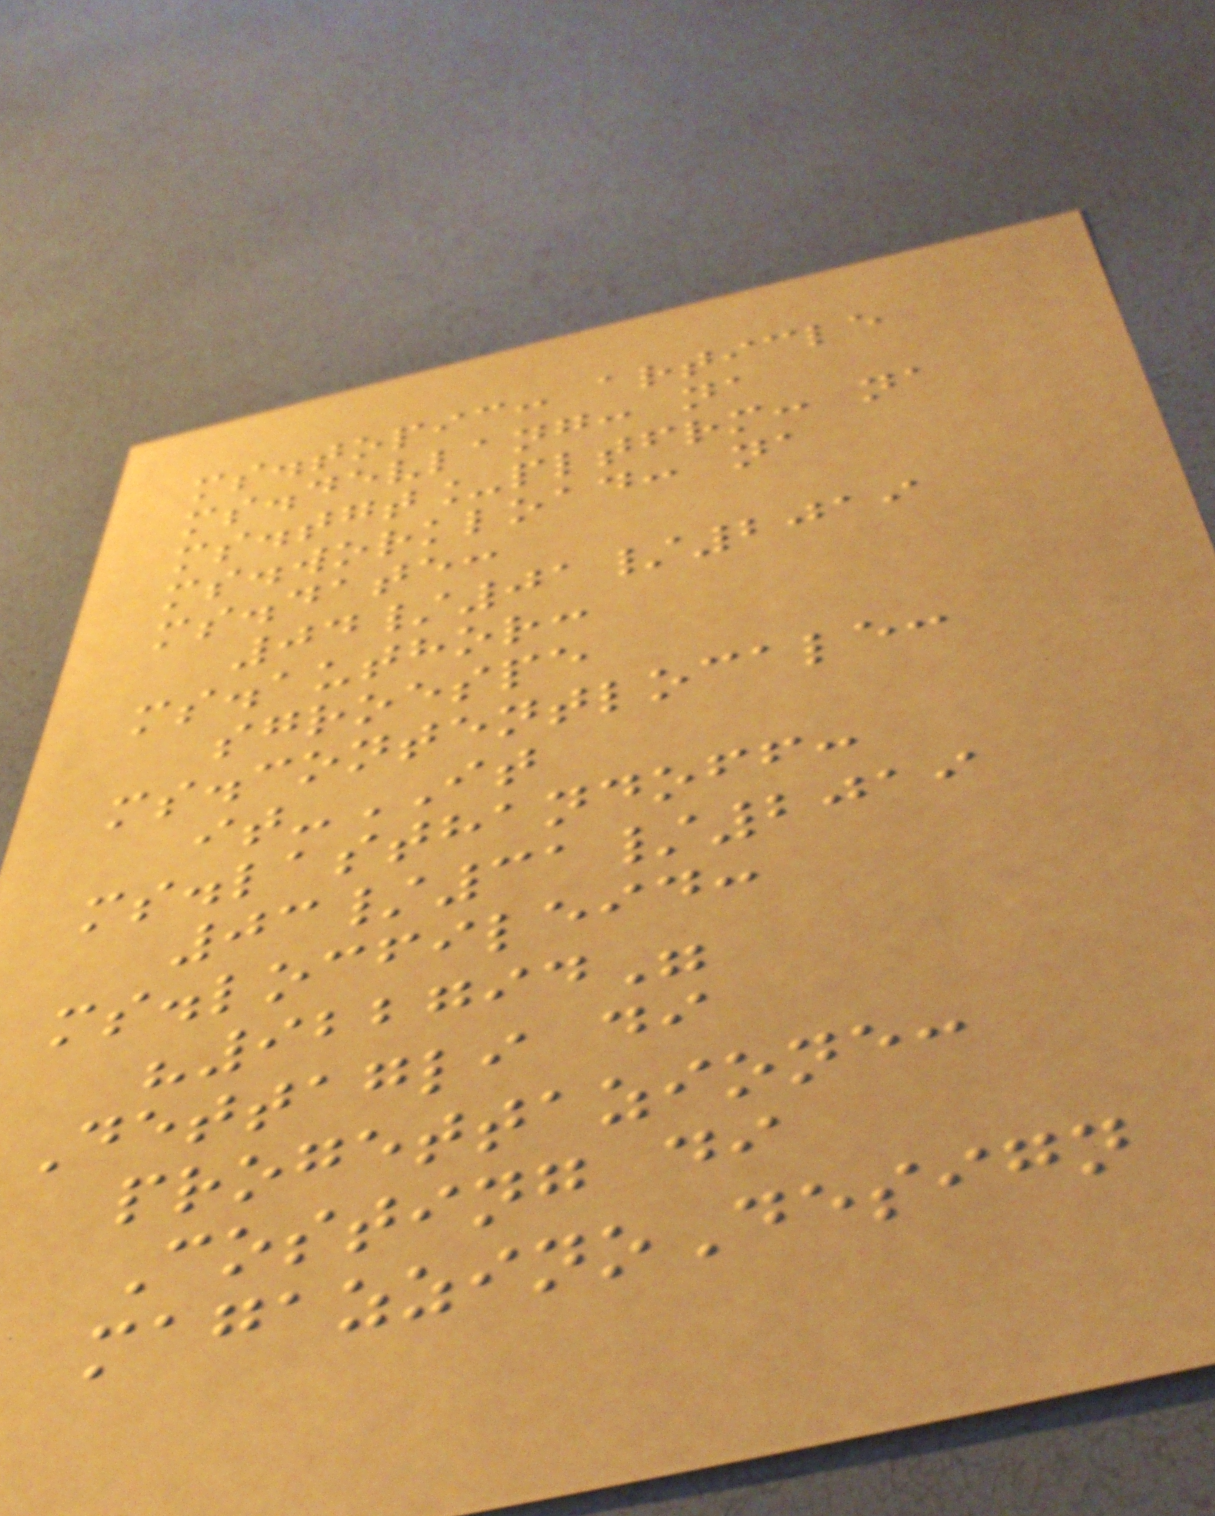ms.topic: article
ms.devlang: na
ms.tgt_pltfrm: na
ms.workload: na
ms.date:
04/01/2019
ms.author:
sgroespe
ms.contentlocale:
it-IT
ms.lasthandoff:
03/31/2019
ms.locfileid:
"922794"
Dettagli di
progettazione:
Costing di
magazzinoDesign
